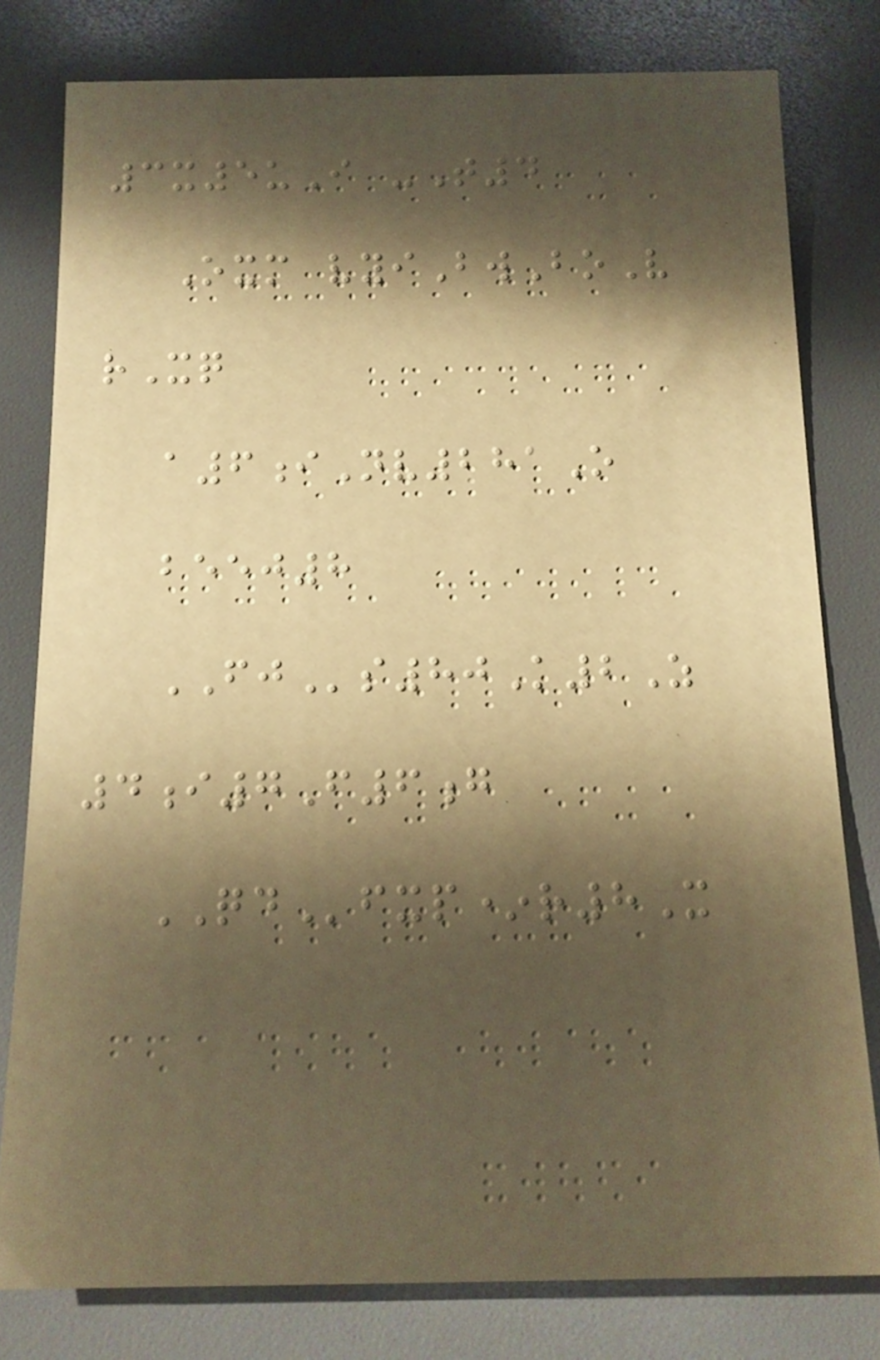3x5uI -T4
Oxm vyiBwBoV
rXq
a6iNv281O
beej8
FJs80K2Z
4i7F6g
QDfxp*r8X
